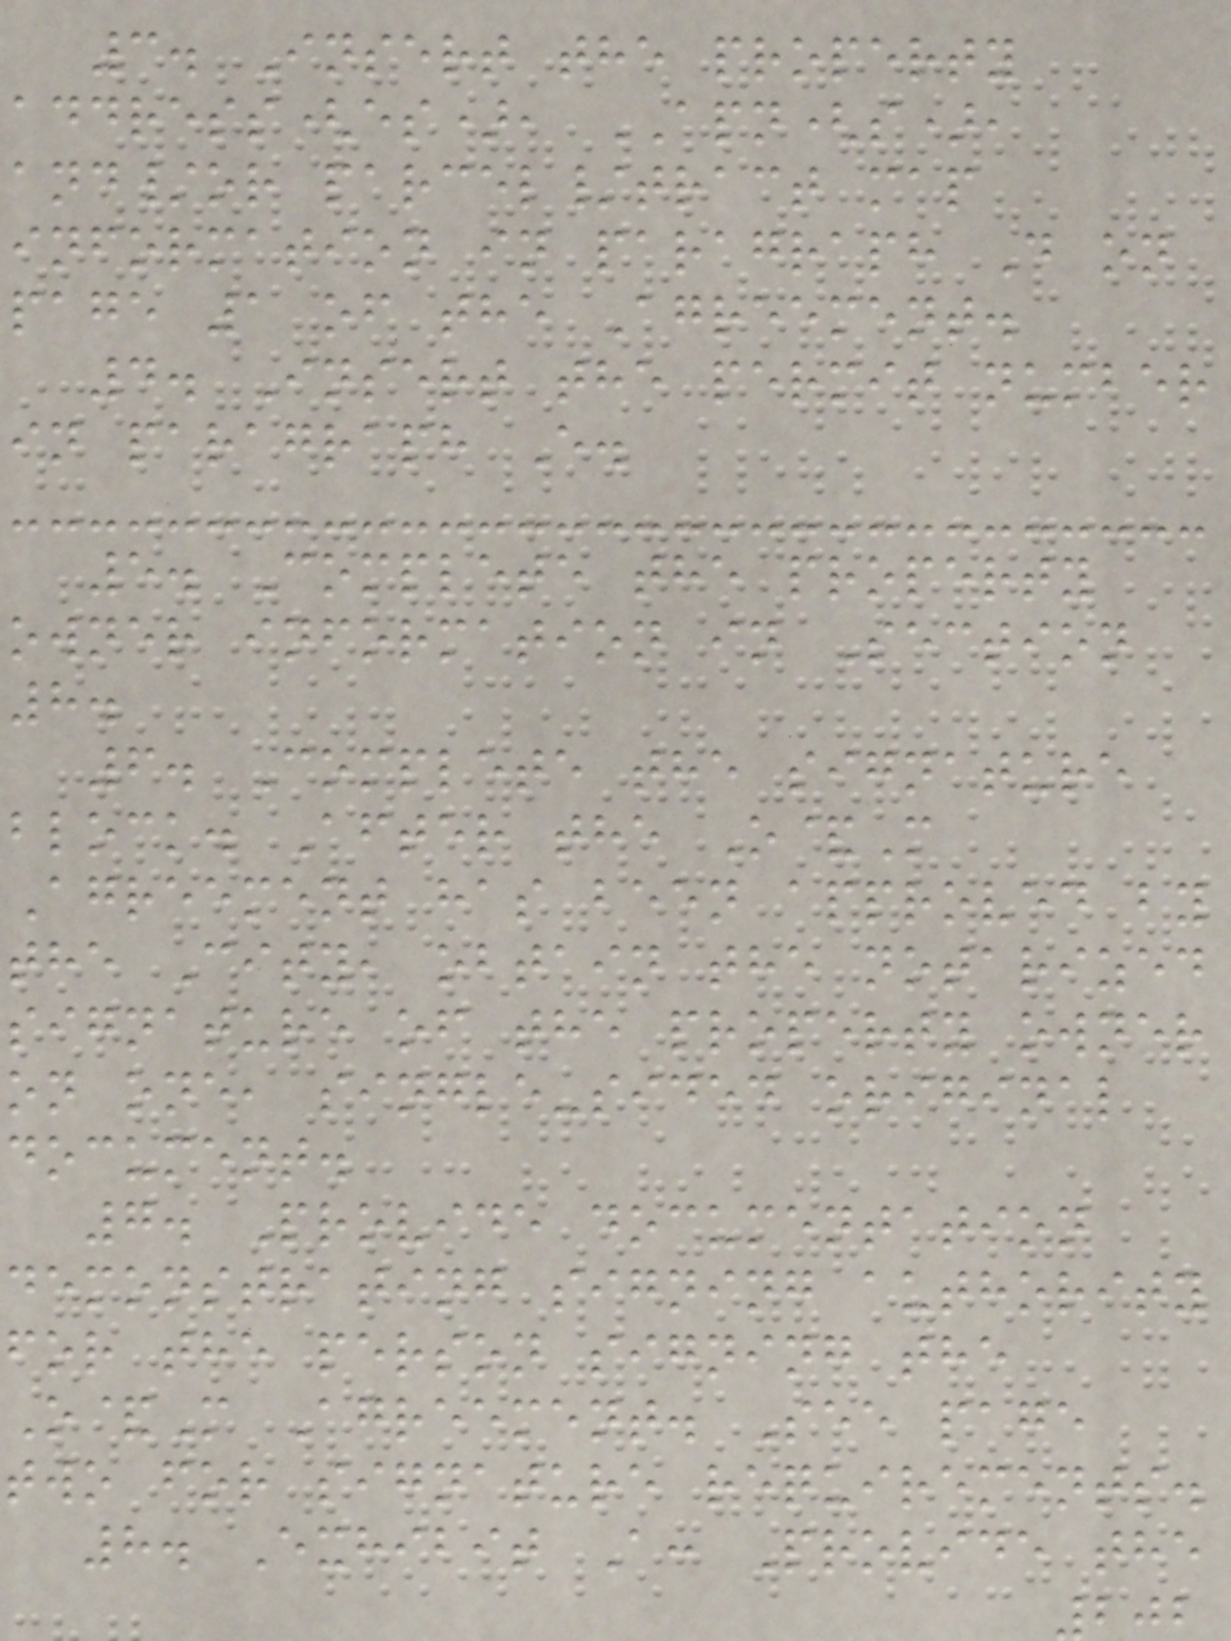3. Insert the property
address(es), APN(s),
and/or parcel/tract map
information in paragraph D on
page 1 of the Agreement.
4. Insert the permit number
in paragraph E.
5. Complete the property
owner information in Section
8.
6. Complete the signature
block. After the O&M
Agreement has been approved by
the City, obtain the notarized
signature of the property owner
on one, single-sided original
document.
7. Provide documentation
demonstrating signing authority
for the person signing the
O&M Agreement. See page
two for signature requirements.
8. Exhibit A: Provide the
